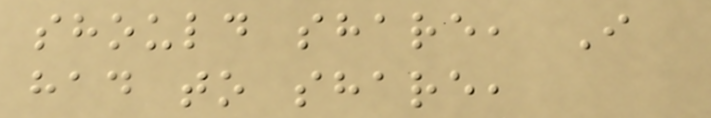should share, I
had to share,
